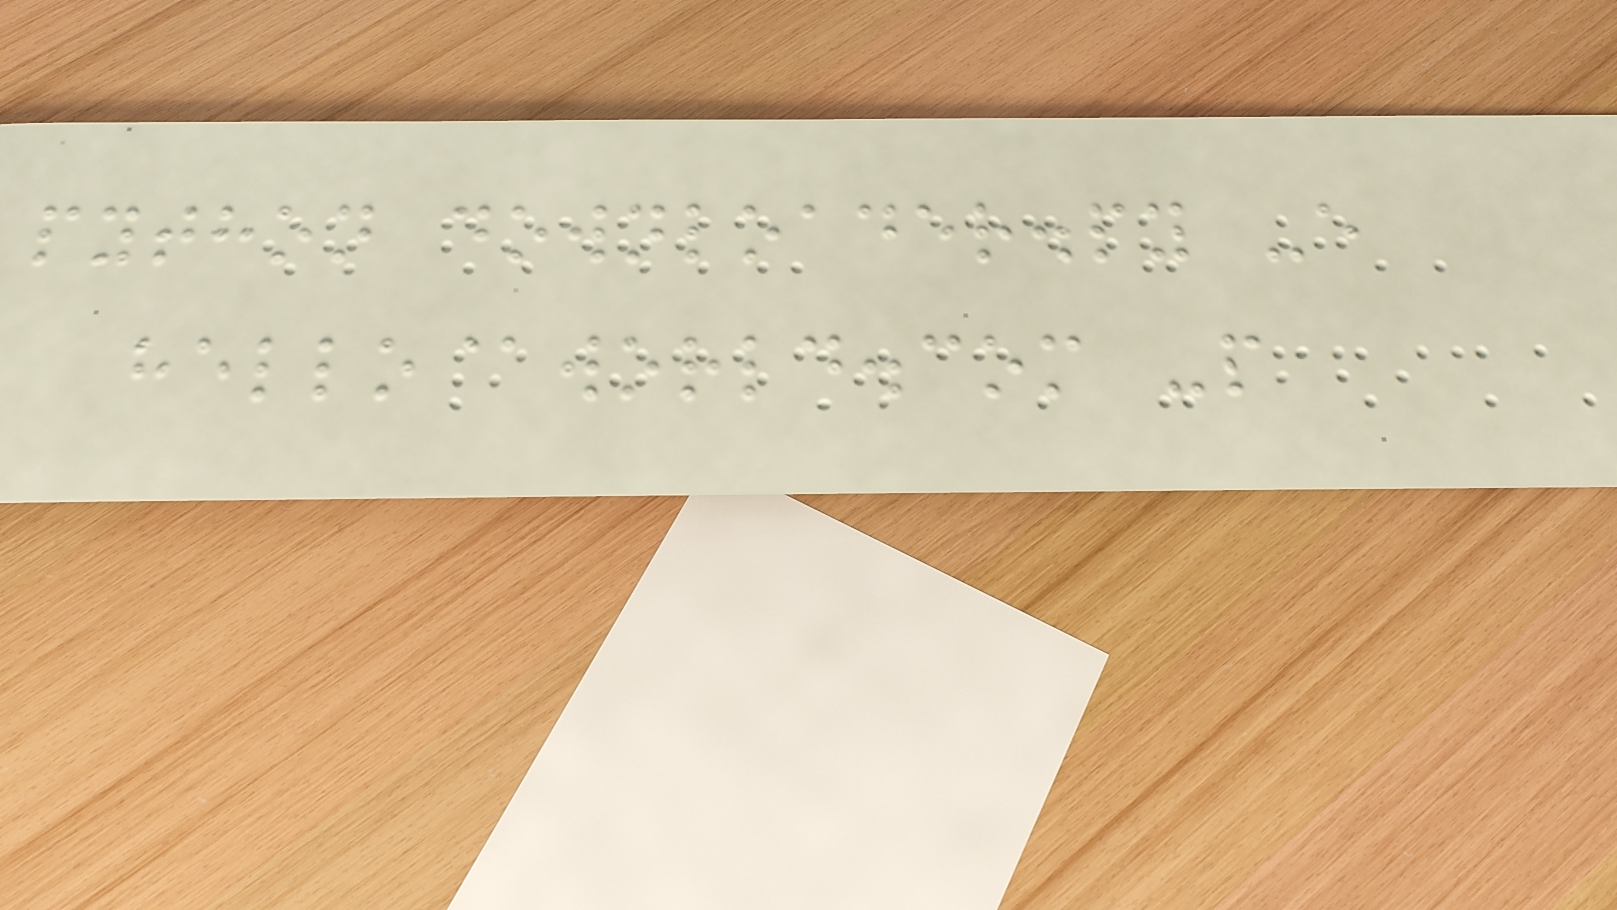python downloader.py -e
hello@world.com -p
